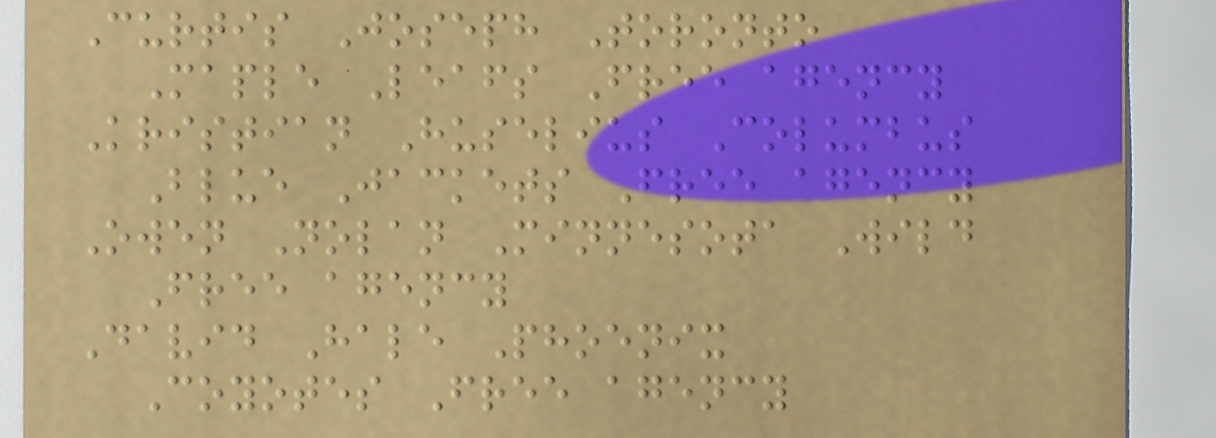Curtis Joseph Toronto
Maple Leafs Free agency
Kristian Huselius Columbus
Blue Jackets Free agency
Owen Nolan Minnesota Wild
Free agency
David Hale Phoenix
Coyotes Free agency
